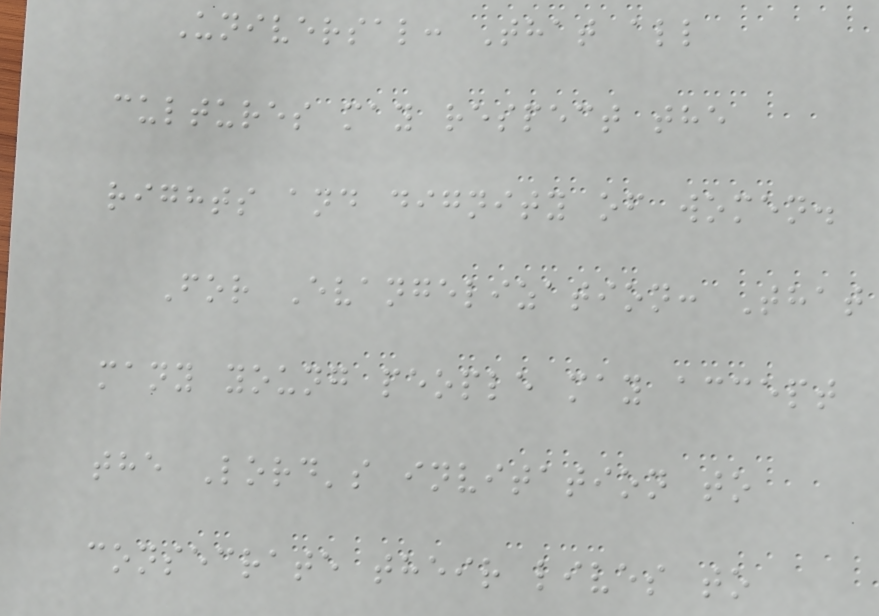Universal: That all
cultures may respect the
rights and dignity of women.
For Evangelization: That
many young people may accept
the Lord's invitation to
consecrate their lives to
